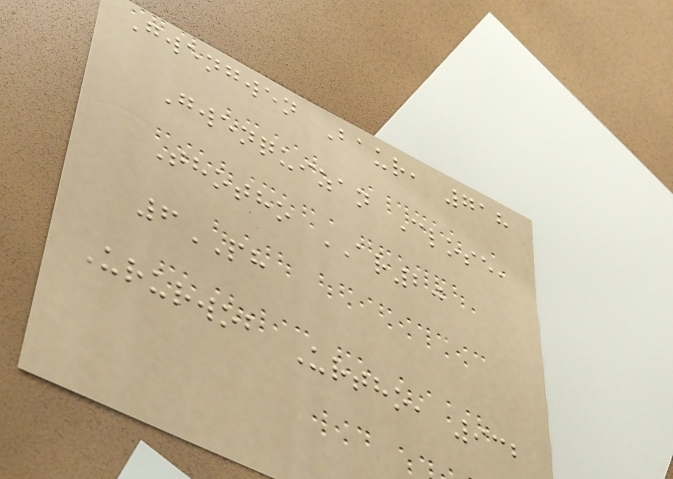Gwengwen Baur, 718
Gwenquizan Close,
Thotho AR20
6PH
Ururwob Urtho, 932
